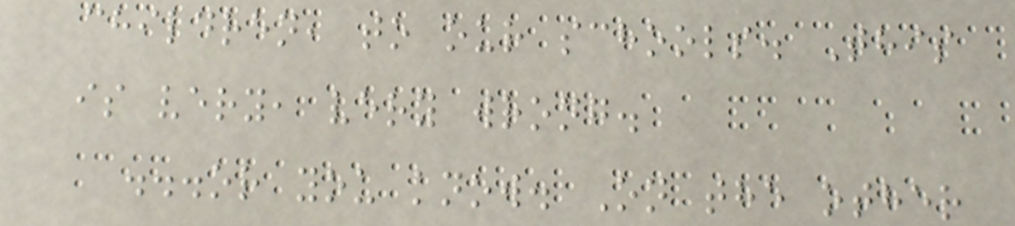children, to our schools. This
is very, very wrong.
...or you know. On the other
